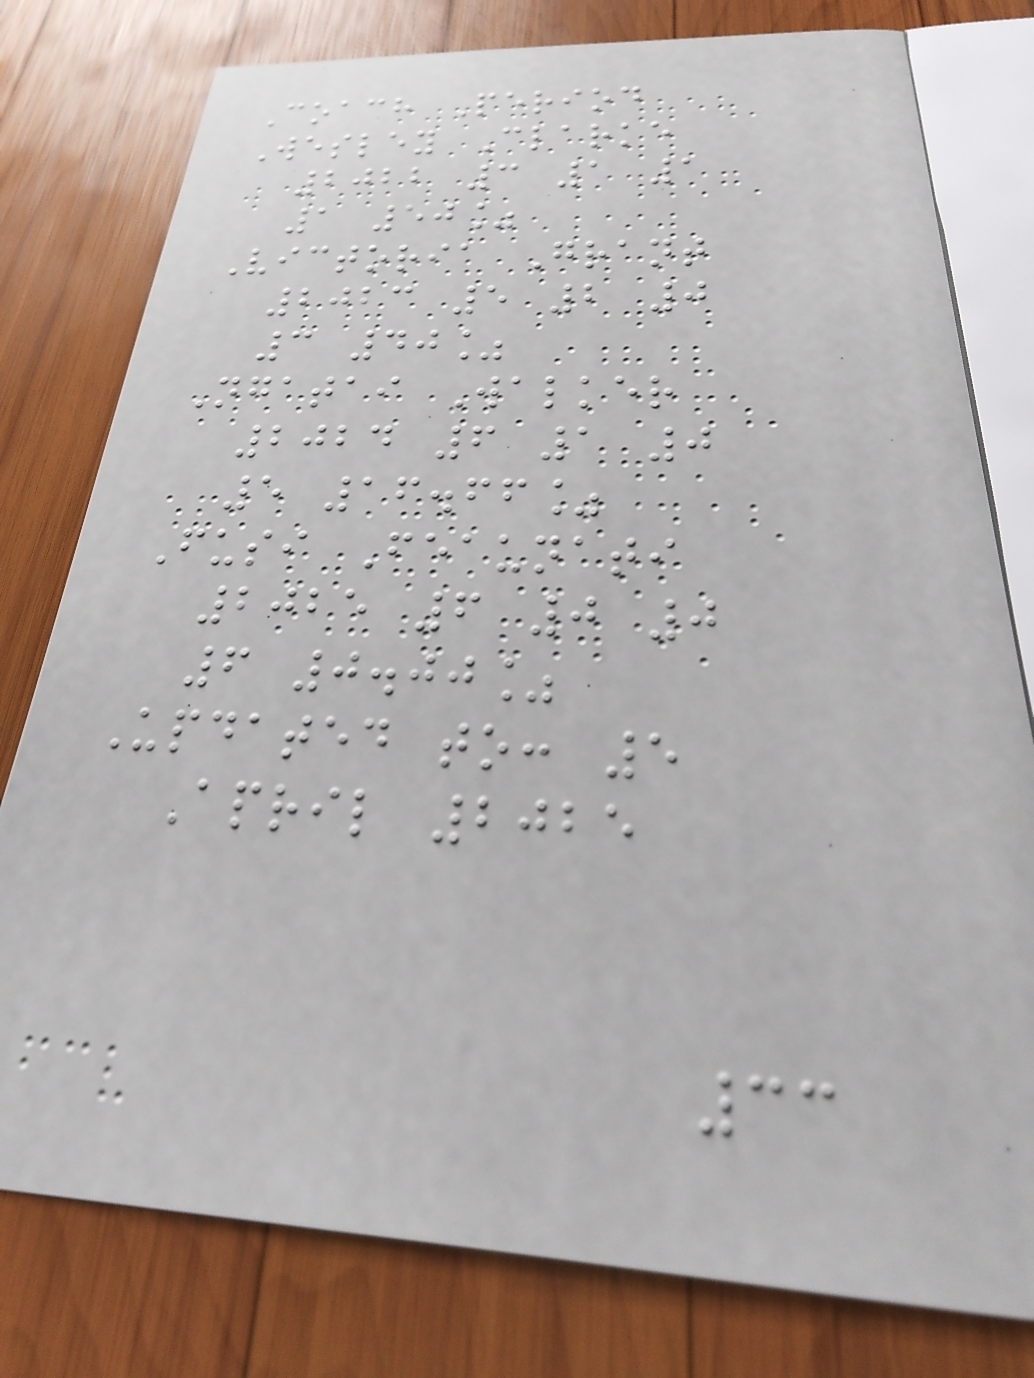Coach Period
Wesley Clarke
2022 3 1 1
1 50%
Victoria Grant
2023 5 2 0
3 40%
Ngatai Walker
2024 6 1 0
5 16.66%
Fusi Feaunati
2025 6 0 0
6 0.00%
Updated to: 5
April 2025
33
